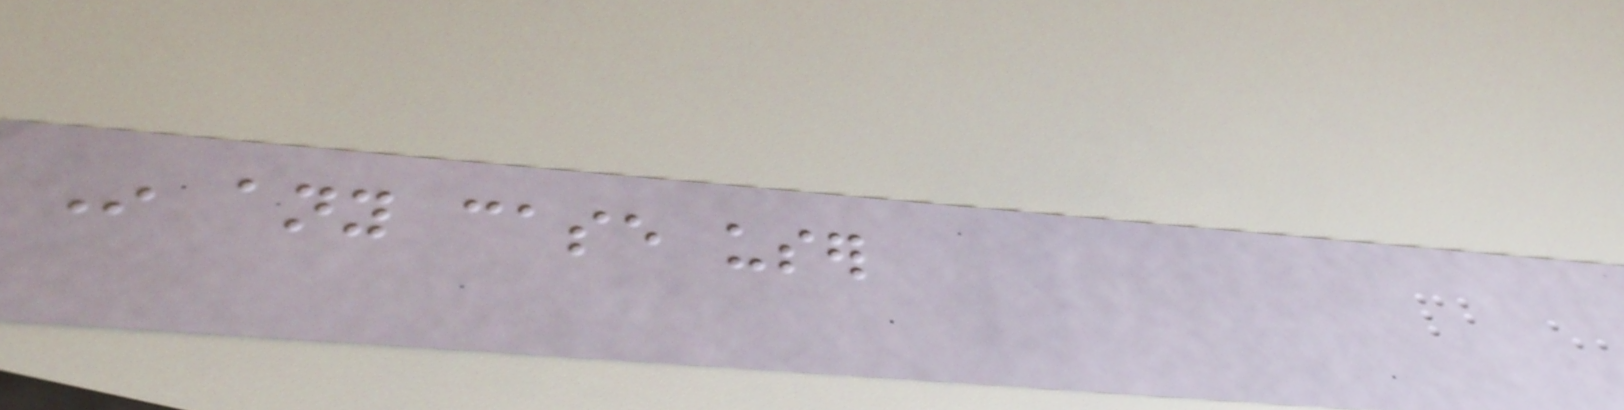In any case user
